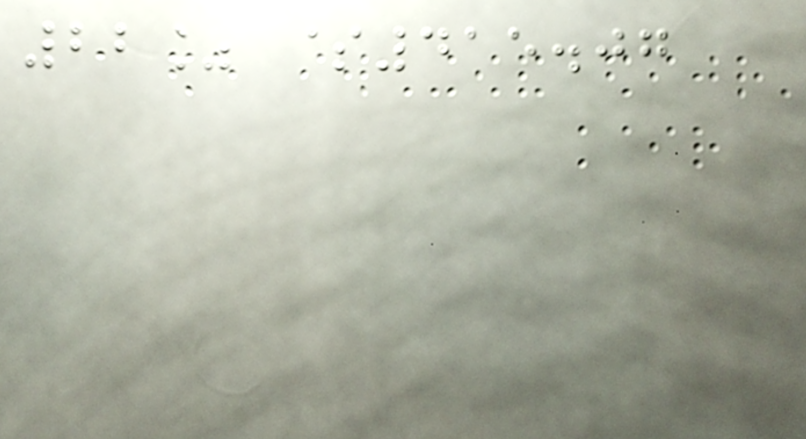22% $415.07
